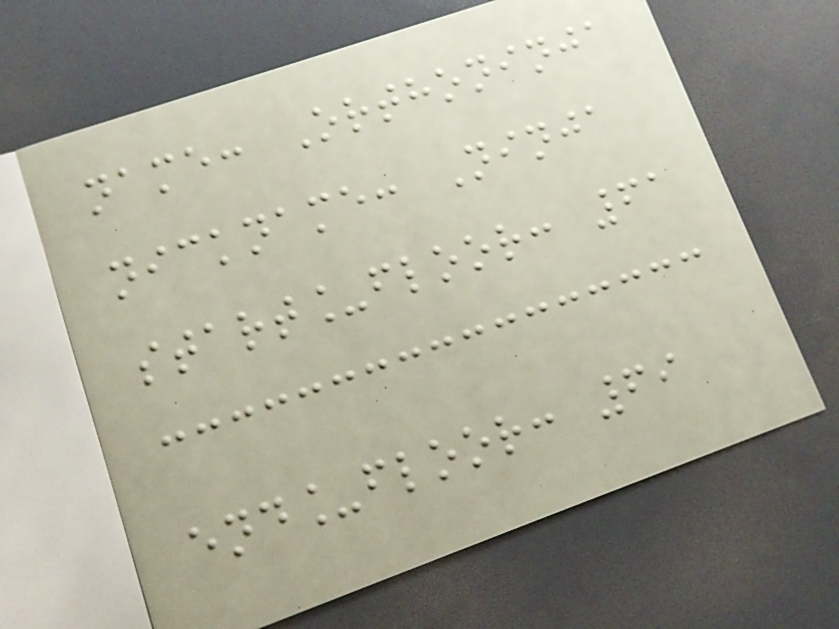name: Orthoninja
nickname: Ninja
start_floor: 61
end_floor: 69
